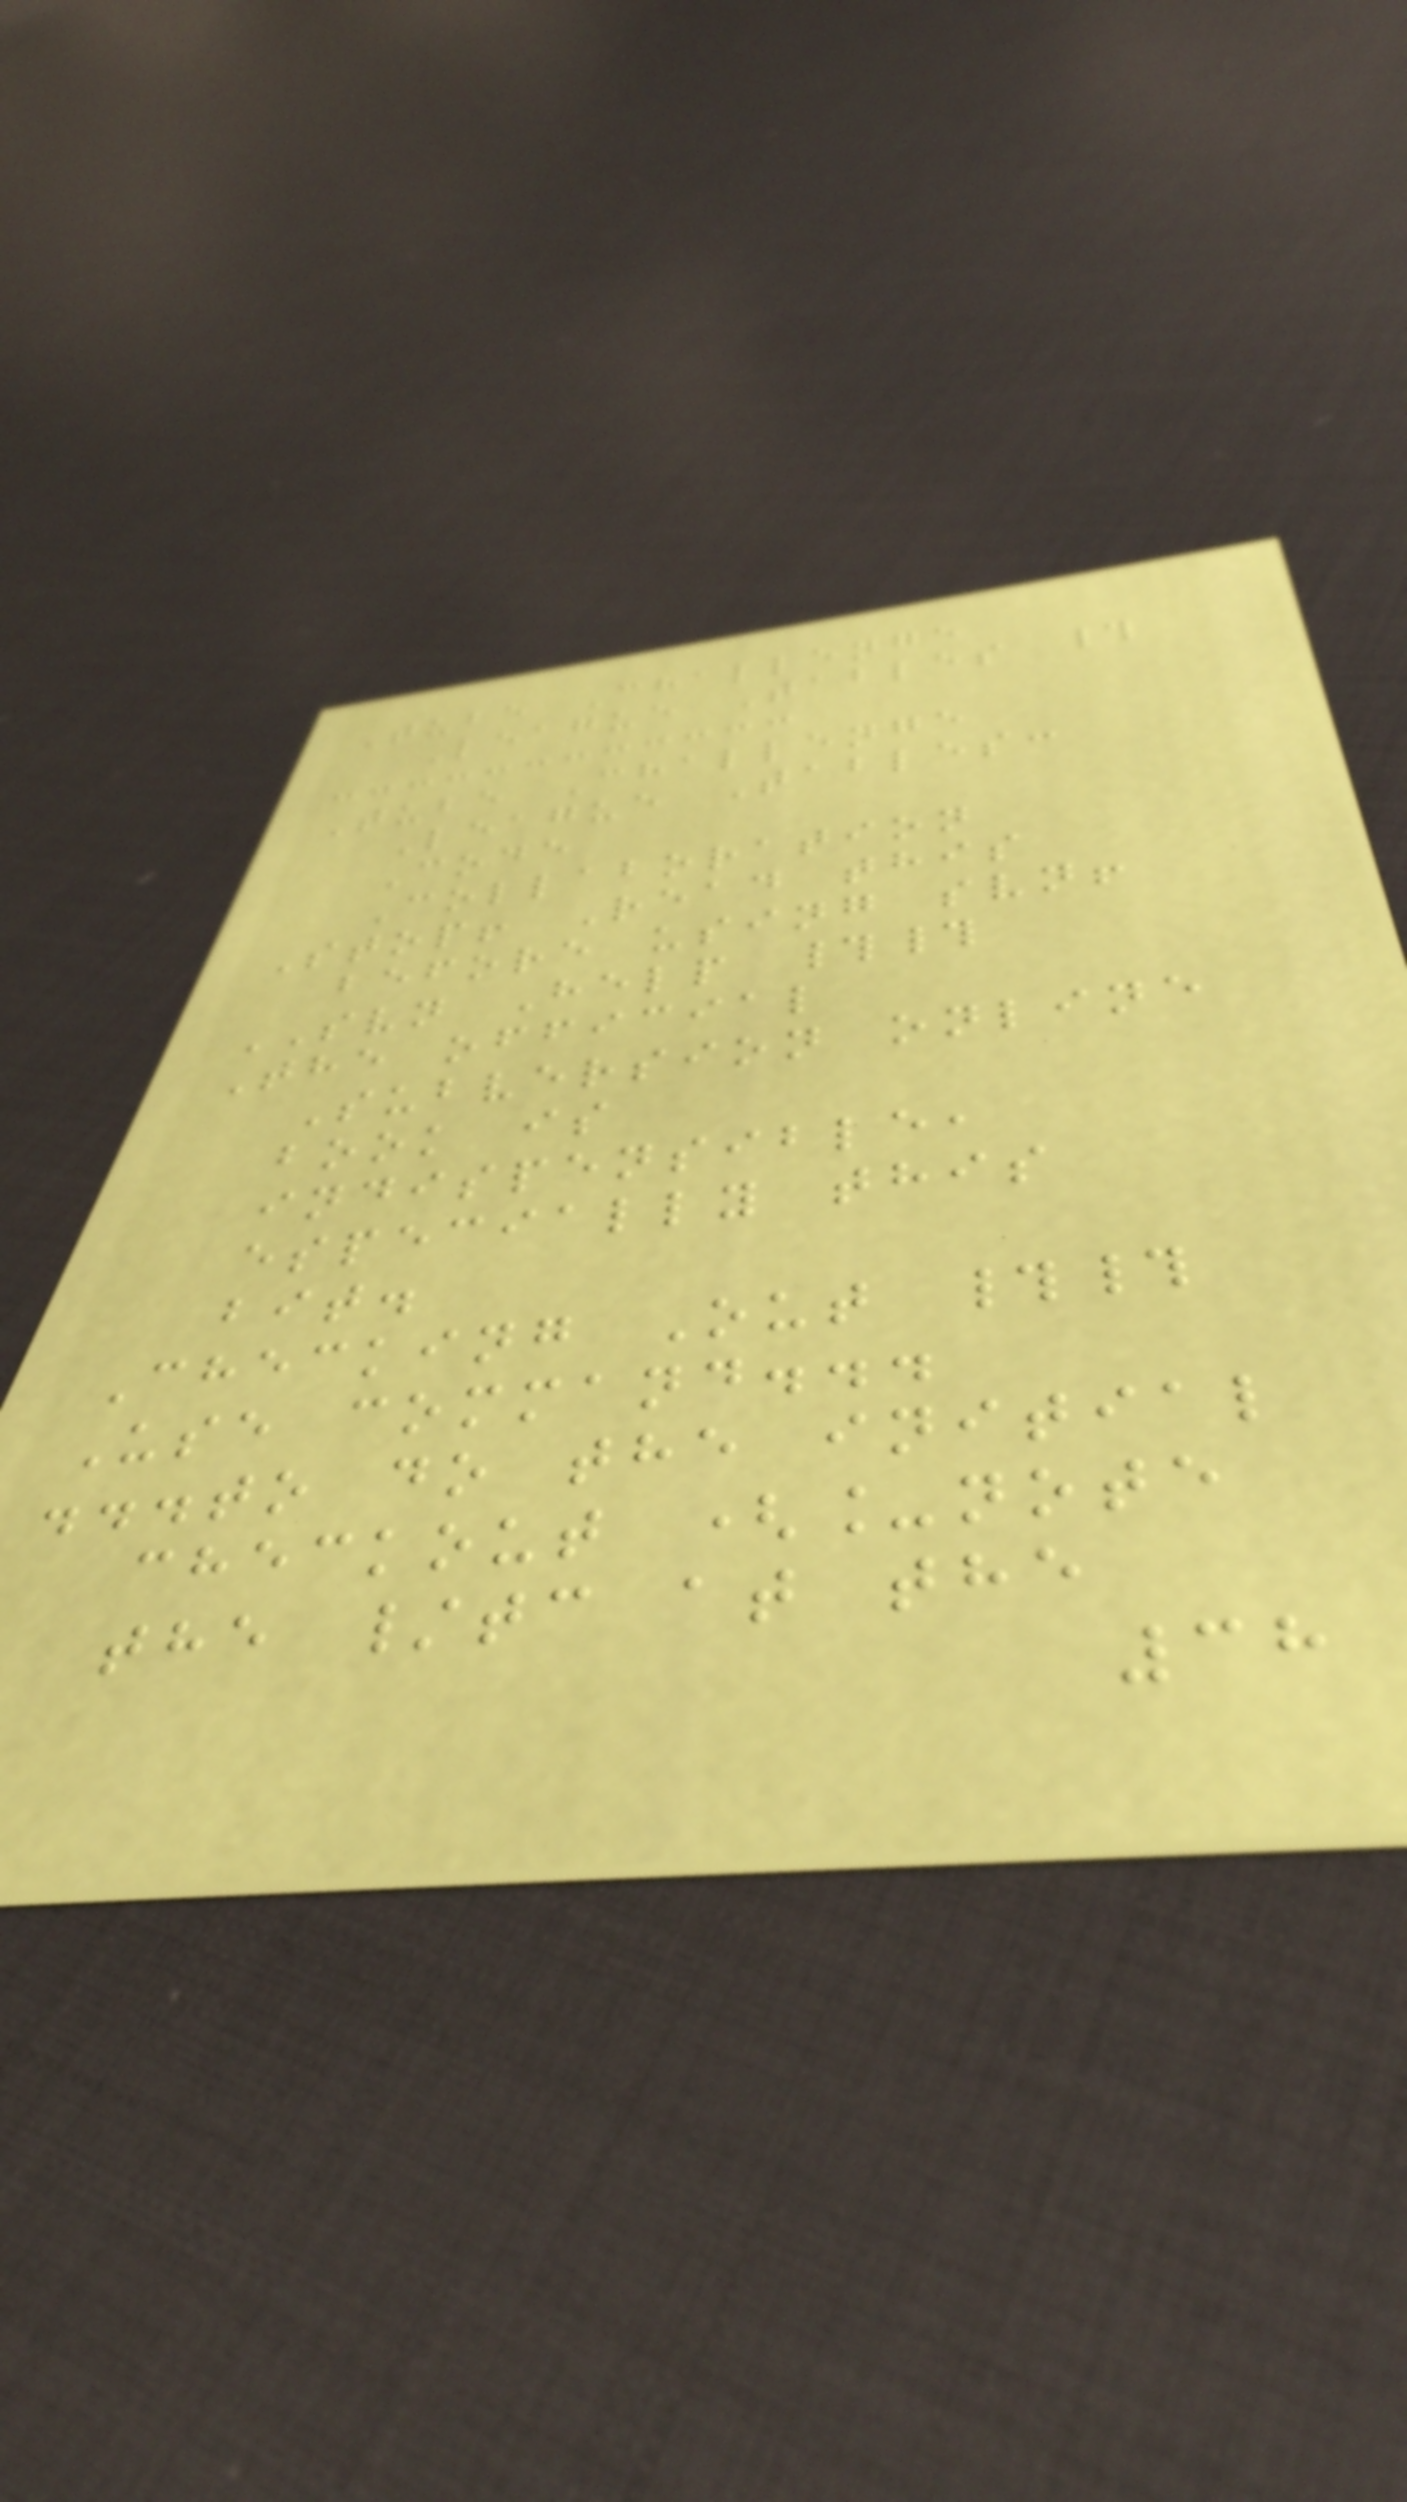Tube Challenge
League Tables #
Tube Challenge
League Tables:
Code
Collaboration
Stop! Read this
before using svn!
SVN Help ##
The official
Subversion online
book is
indispensible,
especially this
bit.
Checking Out ##
Use command...
...to do the initial
checkout (_note
the /tc at the
38
